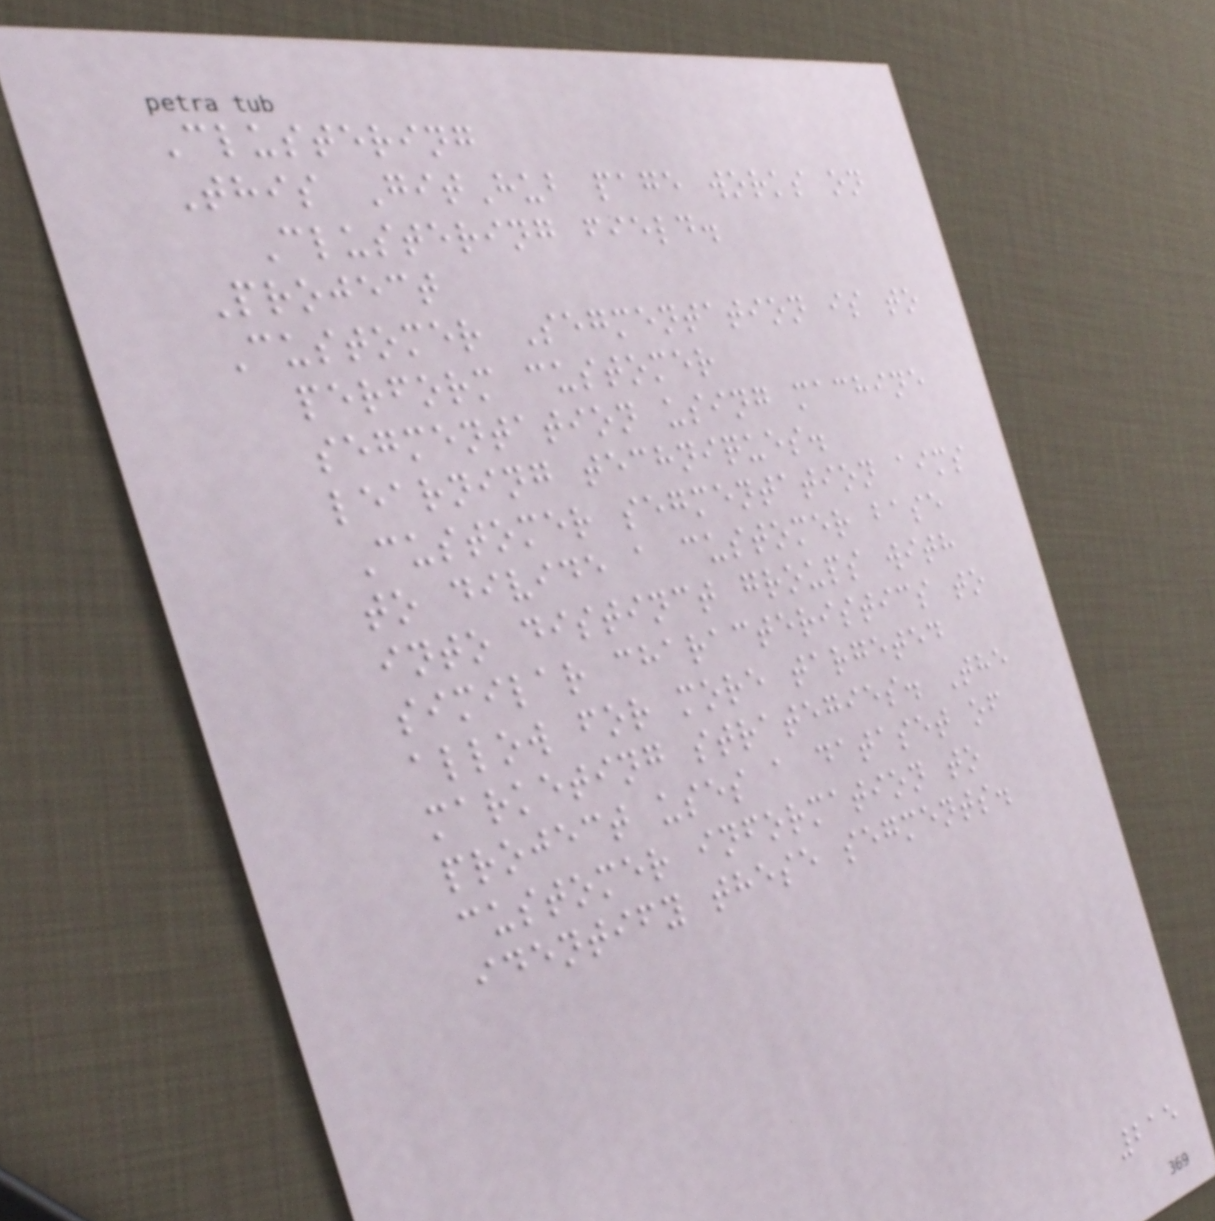Clustering
This GitHub page works on
Clustering field.
Project
Customer Segmentation is to
perform customer
segmentation using machine
learning techniques.
Customer segmentation aims
to divide a customer base
into distinct groups with
similar characteristics to
allow for more targeted
marketing strategies. The
project uses a dataset of
customer information to
identify these segments.
215
